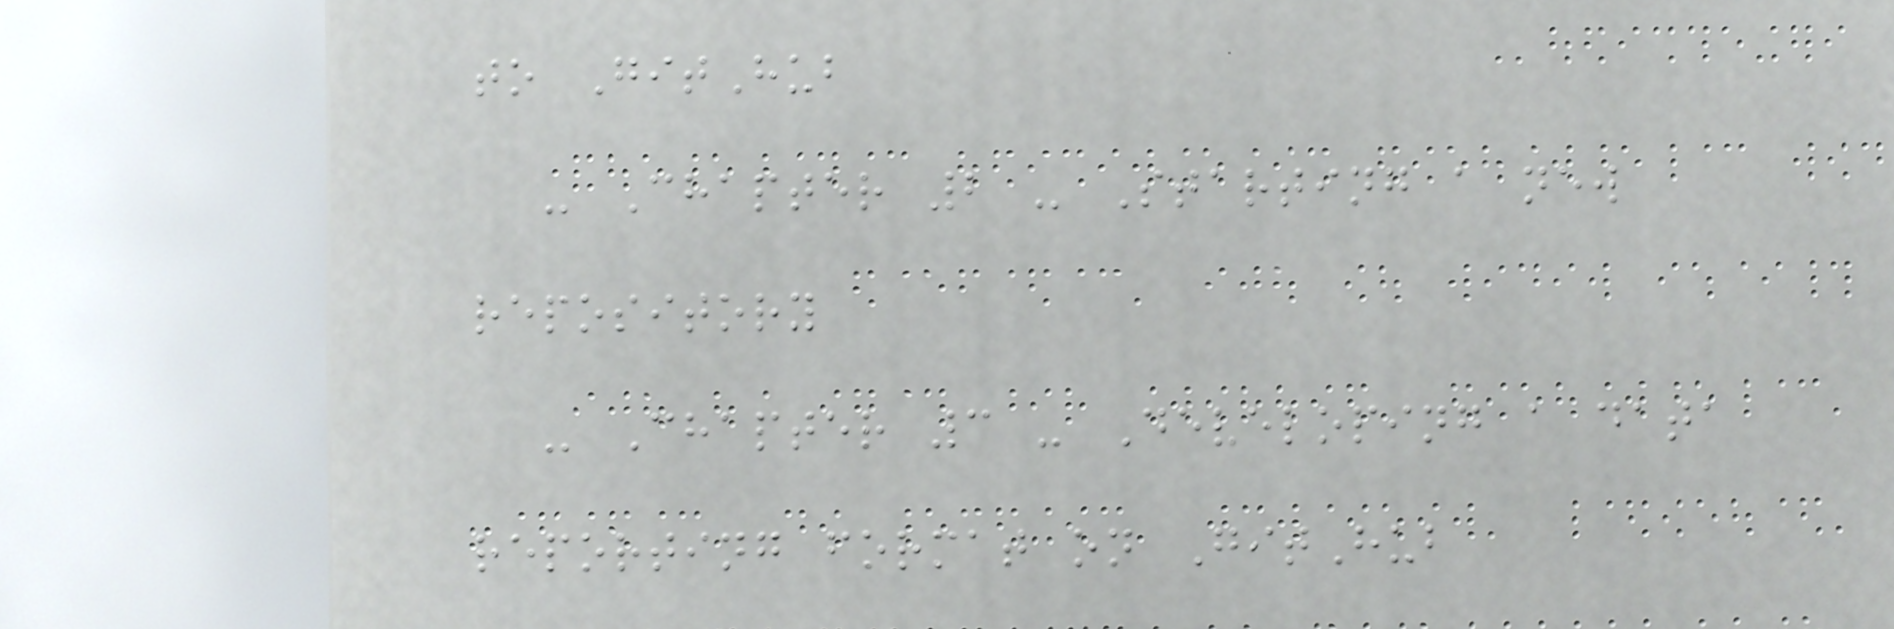to GitHub
- Chapter 2 - Starting a new
repository
- Chapter 3 - Developing a data
reporting format on GitHub
